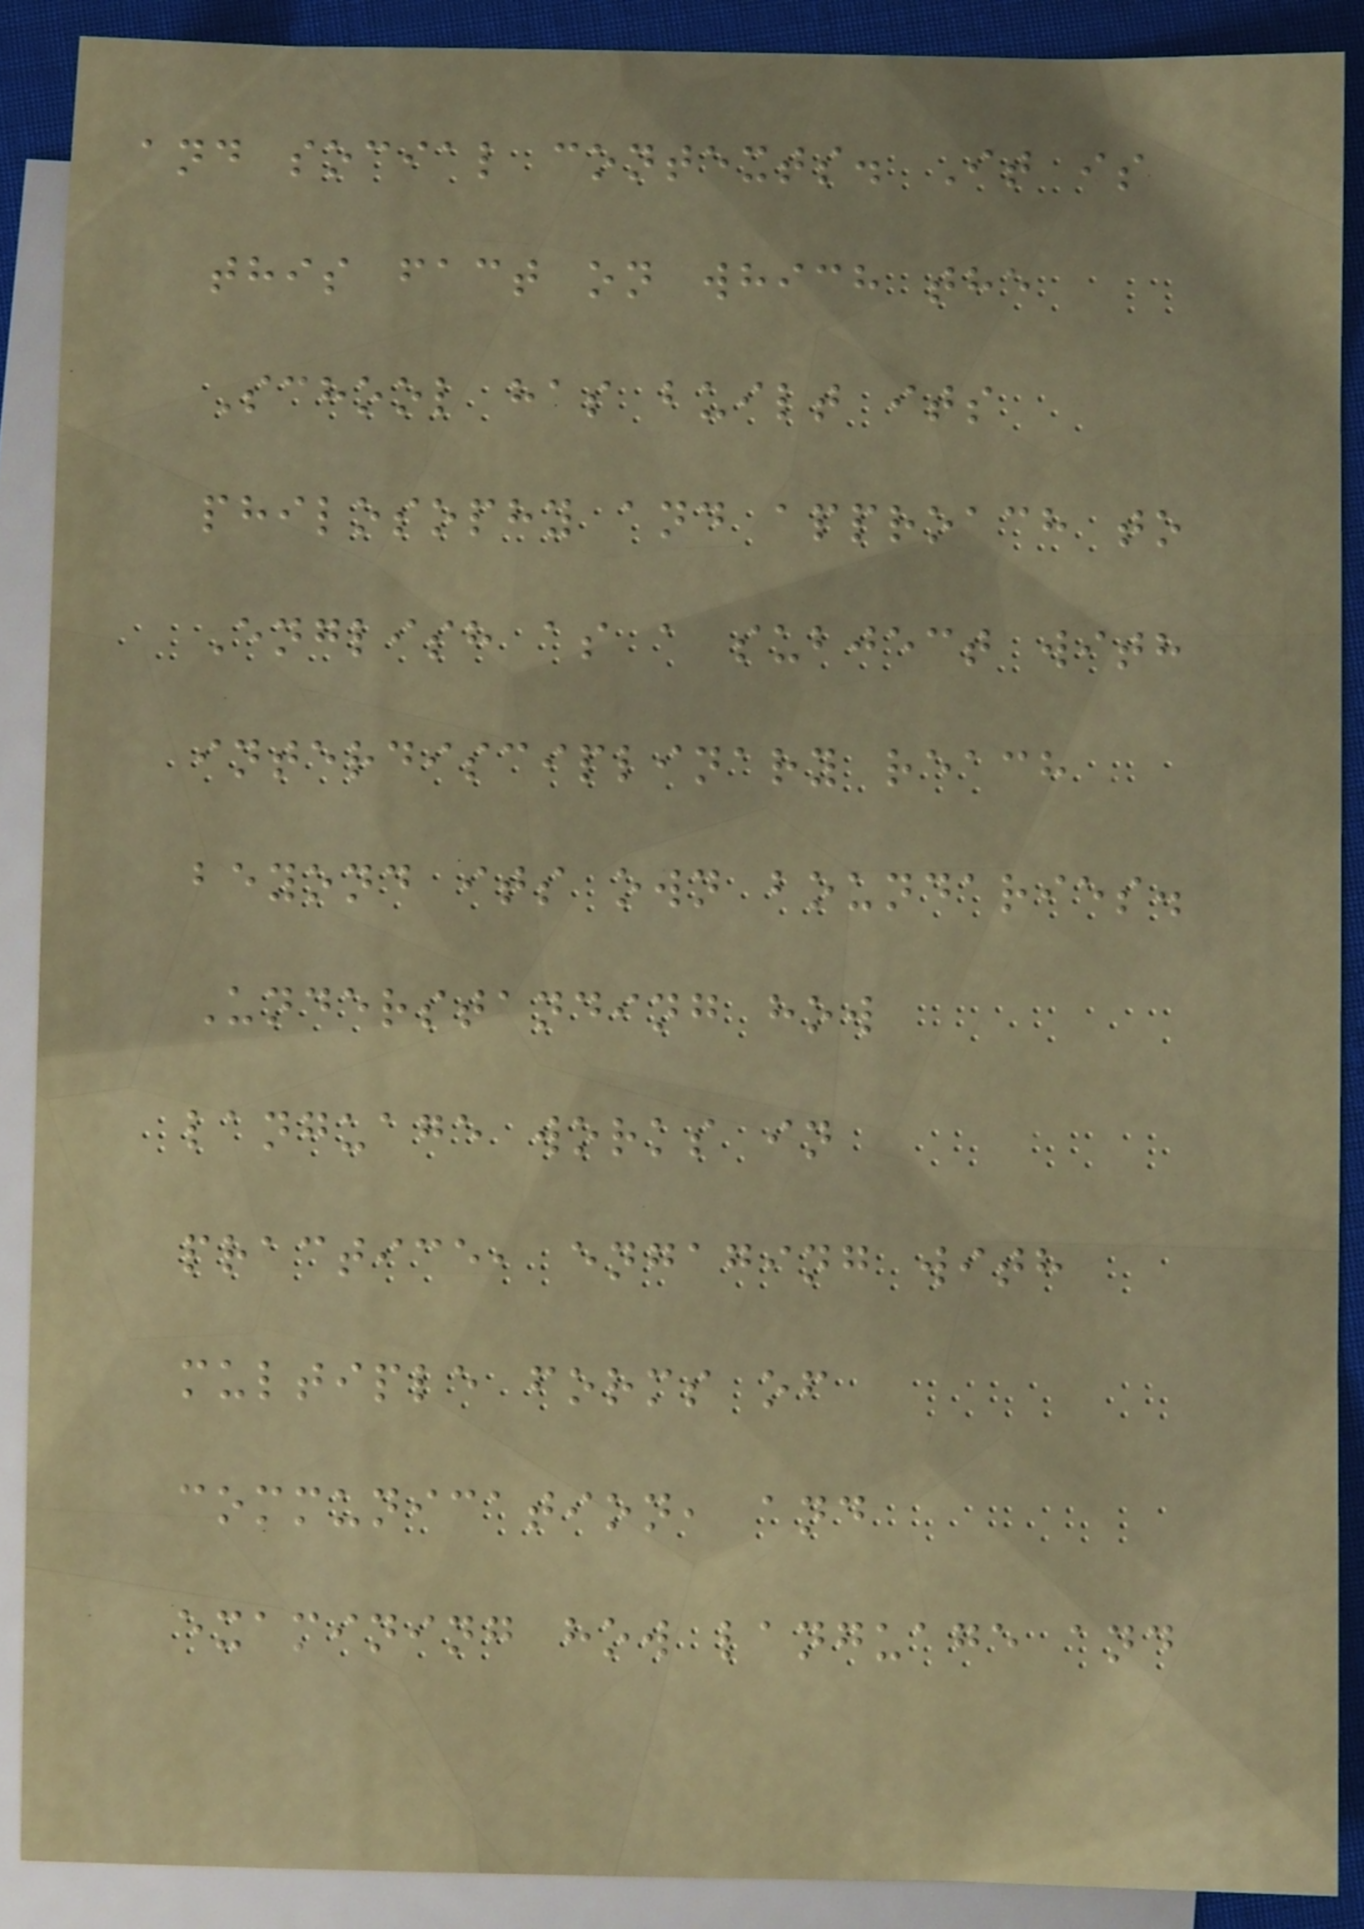and social contexts. It is
this fact on which the
School has built its
philosophy and approach to
English as a subject with
interdisciplinary reach
beyond its own boundaries.
Understanding how
language works in
practice, engaging with
multiple forms of
communication, and
examining how language and
